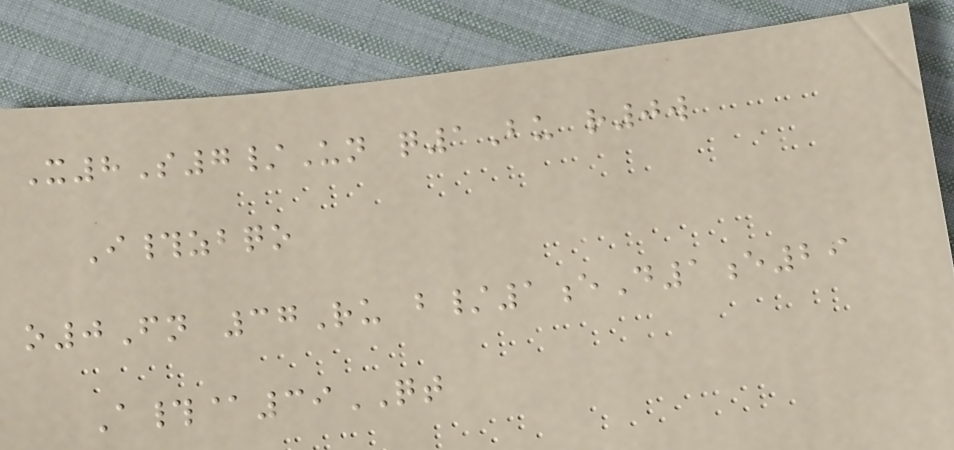X8S7/Un q1Bu r0w
I#zbqo
o0Fn 37Ru b/1eD1e29
A#@39QT
